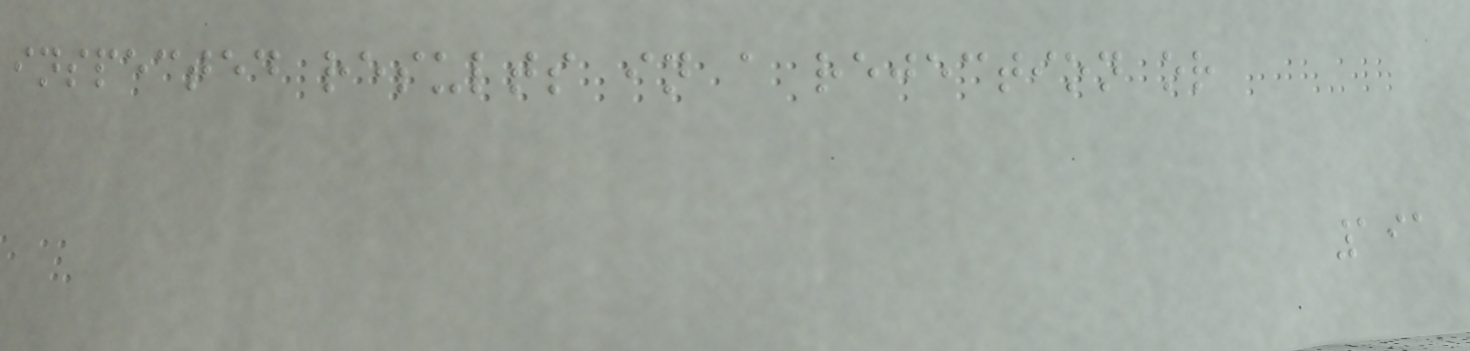inspected results in a rejection or
191
